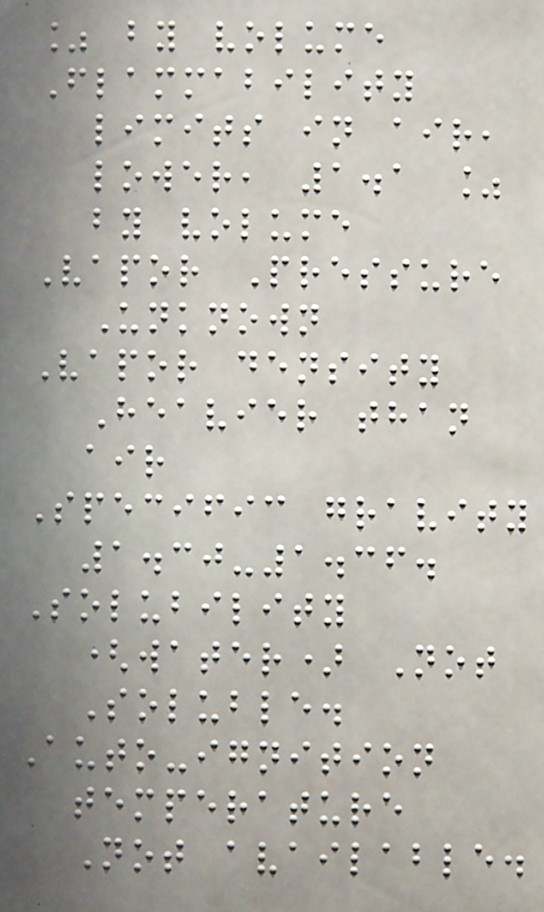% by volume
Flammability
limits in air,
lower, 1.1 %
by volume
Vapor Pressure
Unknown
Vapor density
Heavier than
air
Specific gravity
1.30-1.36.
Solubility
(water) Not
Soluble.
Auto-ignition
temperature
Not available.
